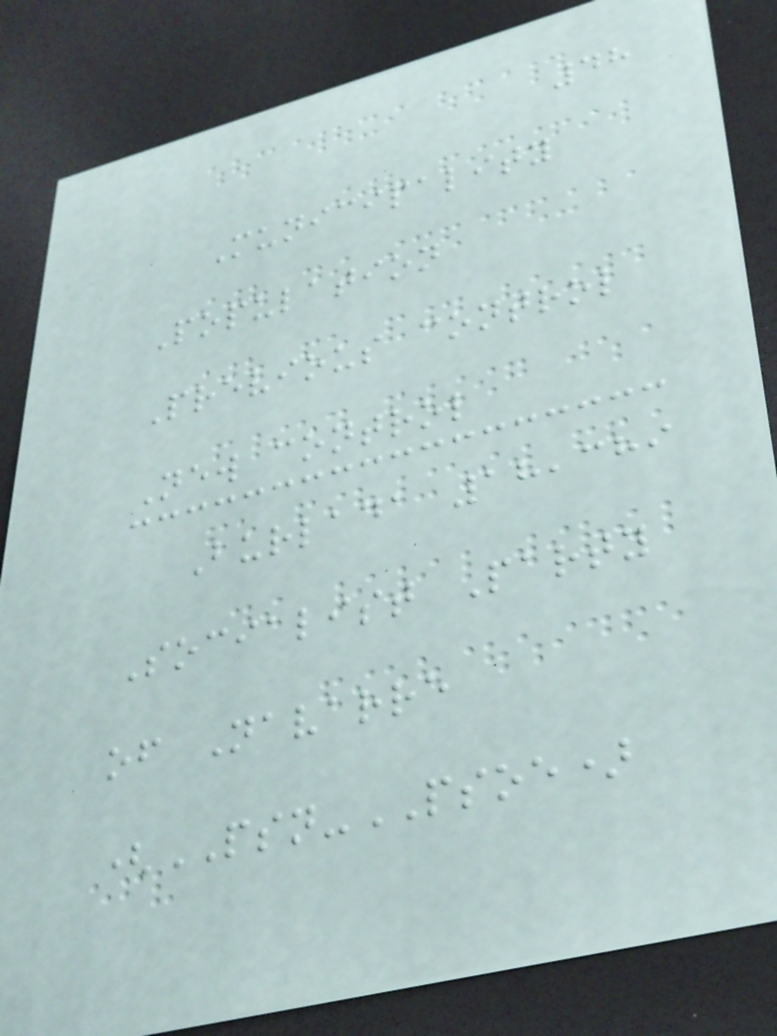48
Municipality
Population
Previous control
New control
Burlada 18,389
Socialist Party
of Navarre
(PSN-PSOE)
